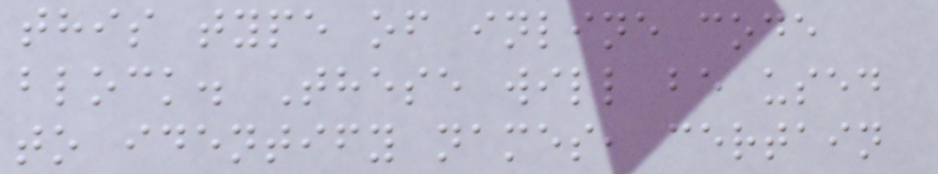this type of inline code
block. These will be used
to identify names, certain
